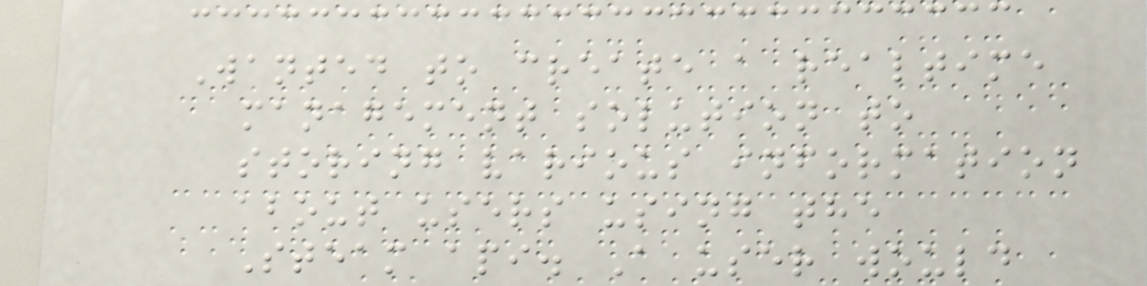Wanted to create a realtime
management solution to
storing various information
about users using the
Steam api. A user would
